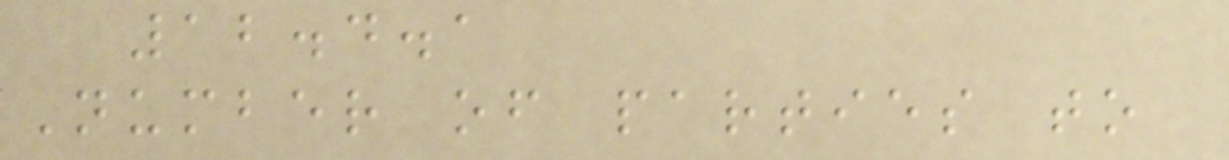12.4.1
Number of parties to
